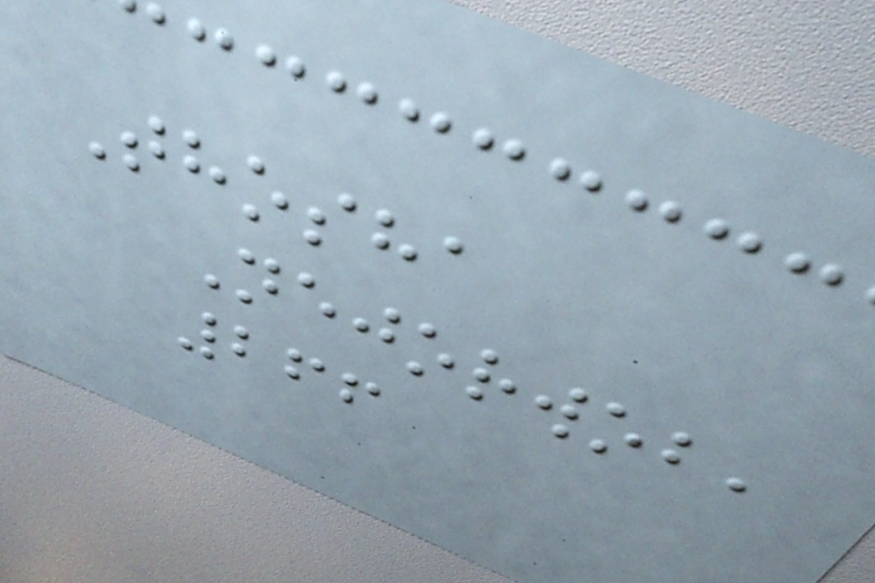Thosha
Nejorwob,
266
